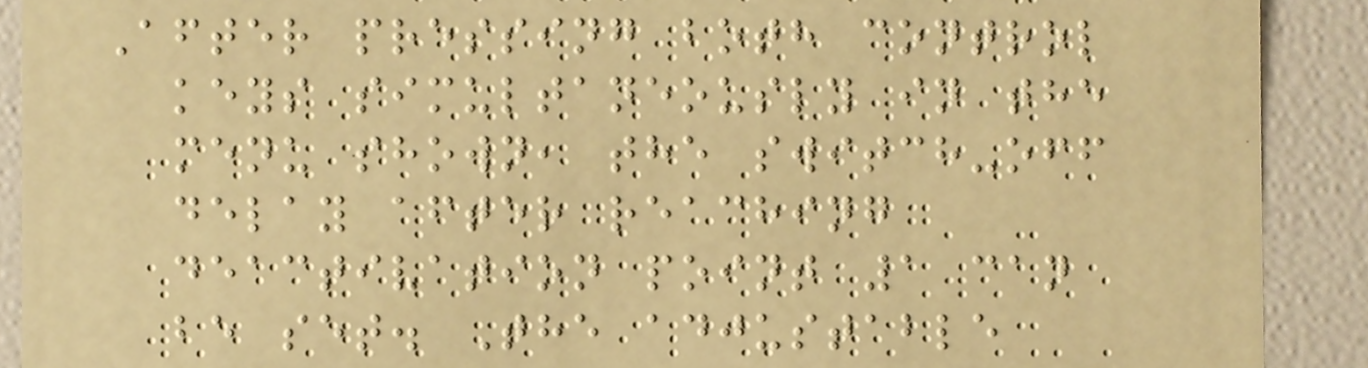After pressing both control
keys simultaneously in the
menu shown, the switch-off
delay after reaching
deactivation point 1 can
be set. The adjustable
